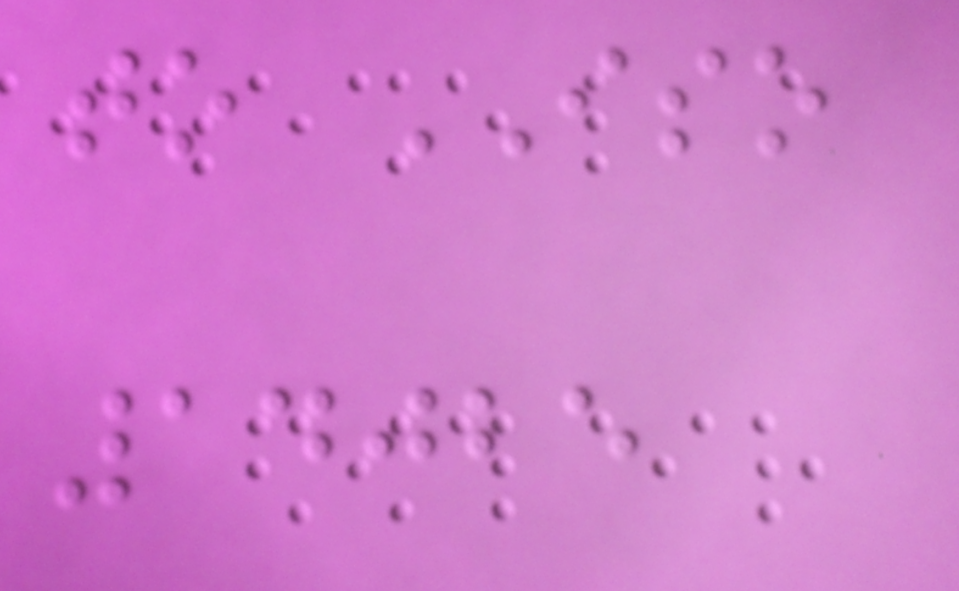to ISO
14025
